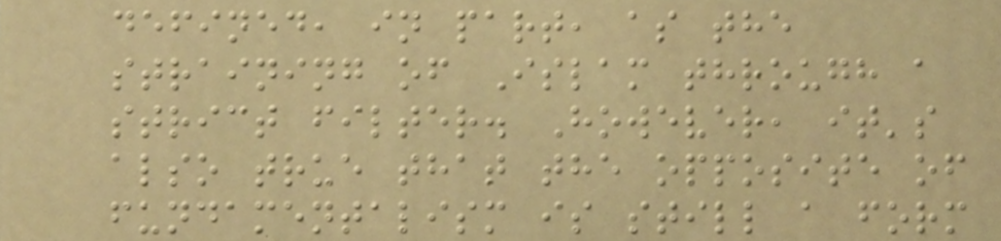defined, in part, as the
straining of Islam through a
strict filter. However, it's
also true that the opposite of
fundamentalism is still a form
